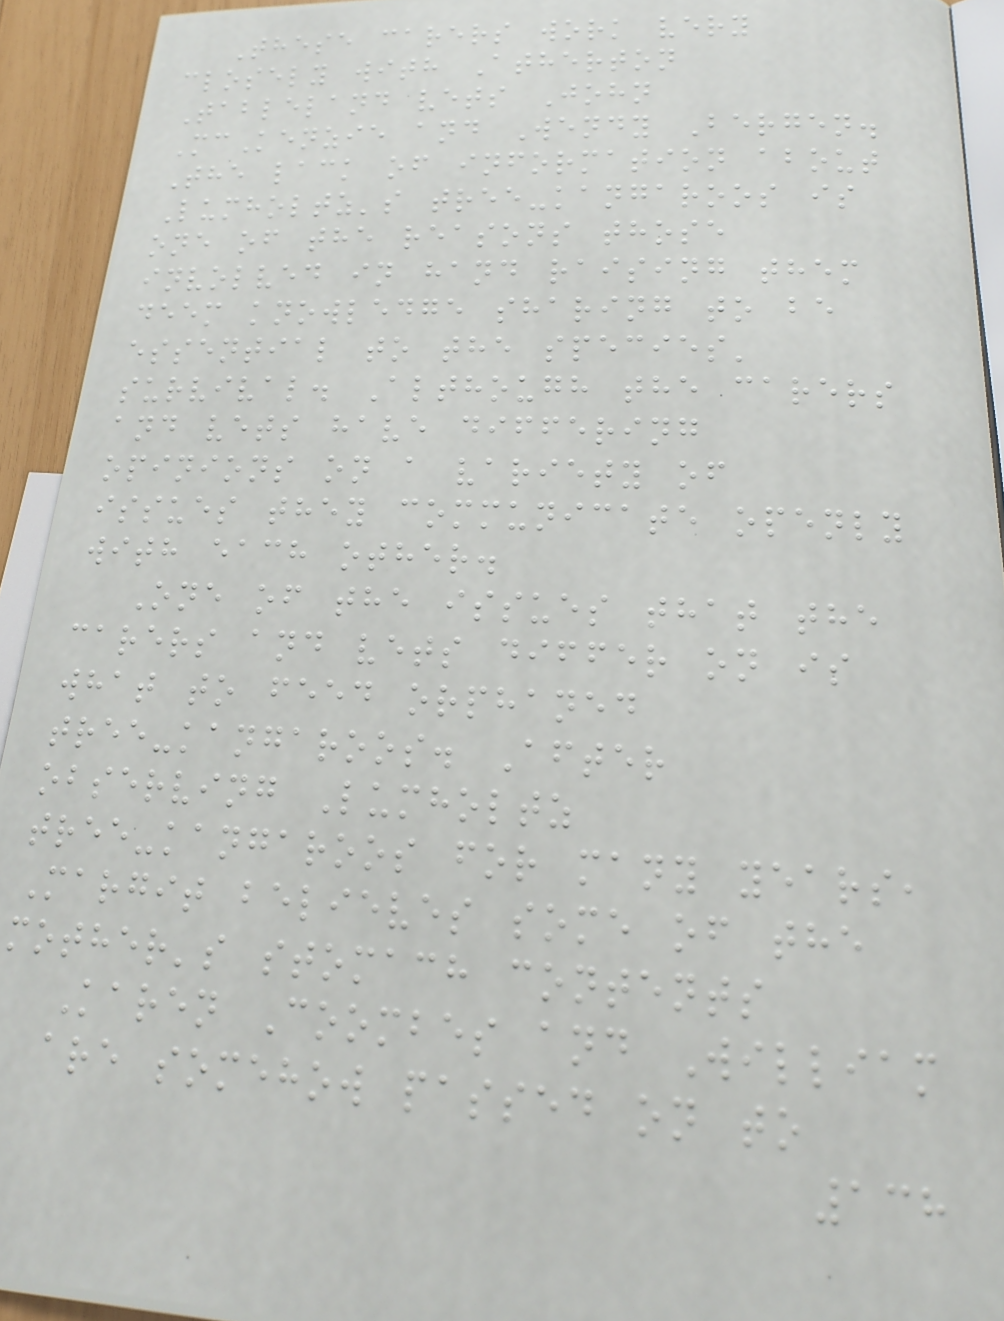These carers work very
closely with Atherton
Tableland vets John
McKenzie and Wendy Bergen.
The lack of information about
Lumholtz's tree-kangaroos is
one of the reasons those
involved in hand raising them
deem knowledge sharing to be
essential to the species'
survival. Although the carers
and vets have differing
opinions on a variety of
issues they communicate openly
with each other.
One of the issues that the
carers and vets differ on is
what to feed orphaned
tree-kangaroos. After
observing Lumholtz
tree-kangaroos for many years,
Margit believes some of the
mother's stomach contents
Karen Coombes and William
are somehow passed on to
138
